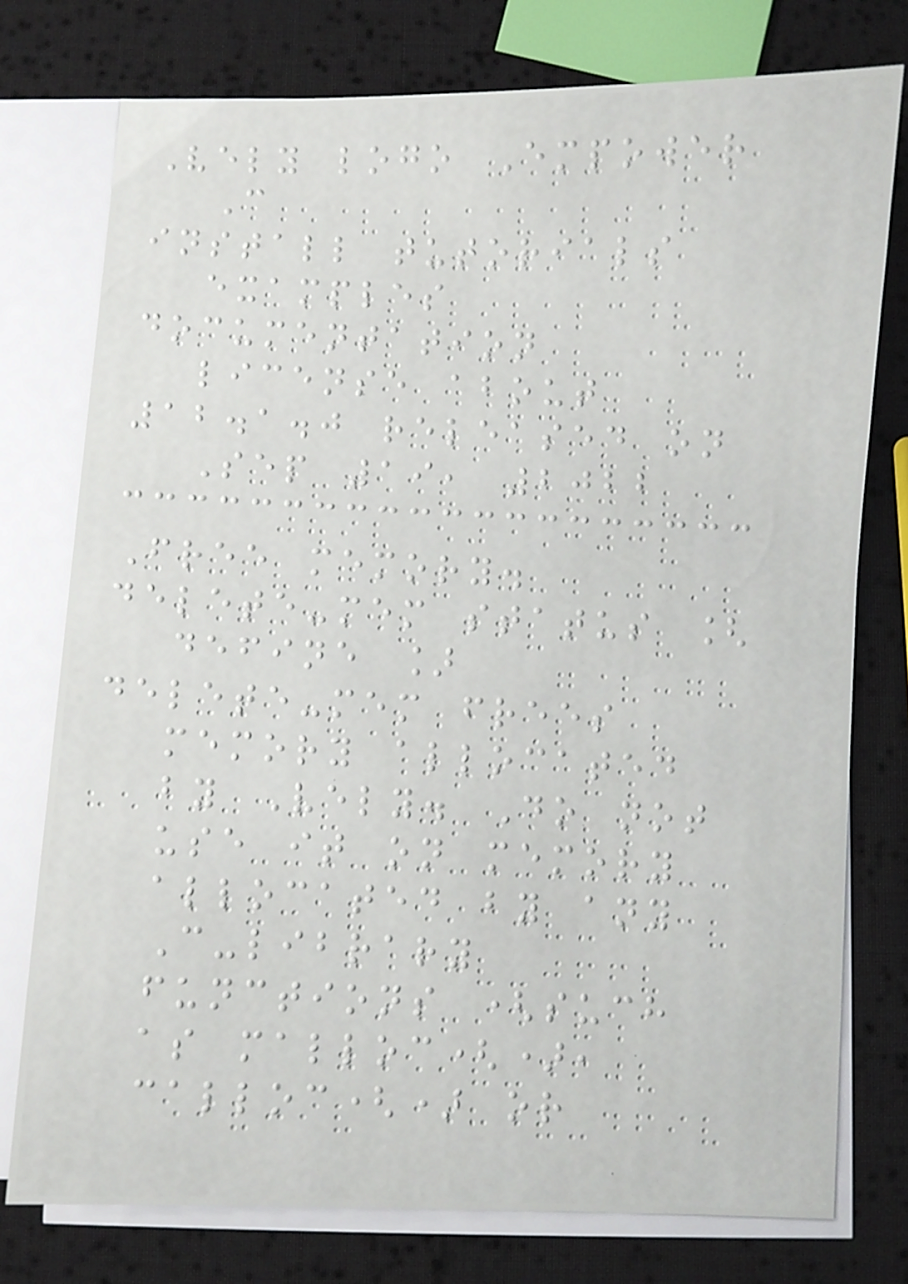Vely logo Empower
C
install tutorials
examples
documentation
license about
12.1.0 released on
Sep 19, 2022
Free memory.
delete-mem status [
define ]
delete-mem frees
memory allocated
by Vely. Do not
use it on memory
allocated by any
C-library
functions (such
as malloc(),
calloc() or
